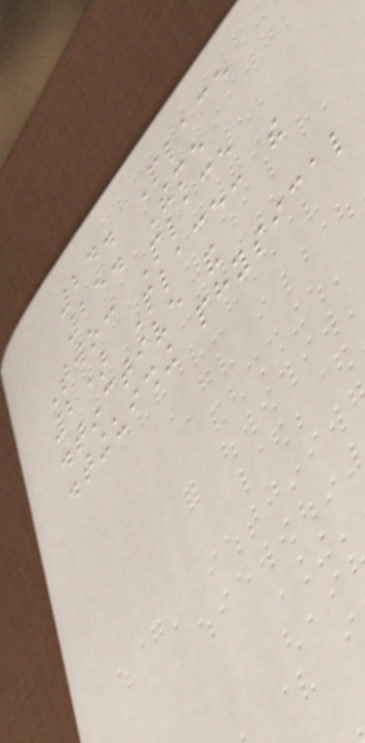24. Place
25. Theme
Two: Place
2) Place: the
distinctive and
distinguishing physical
